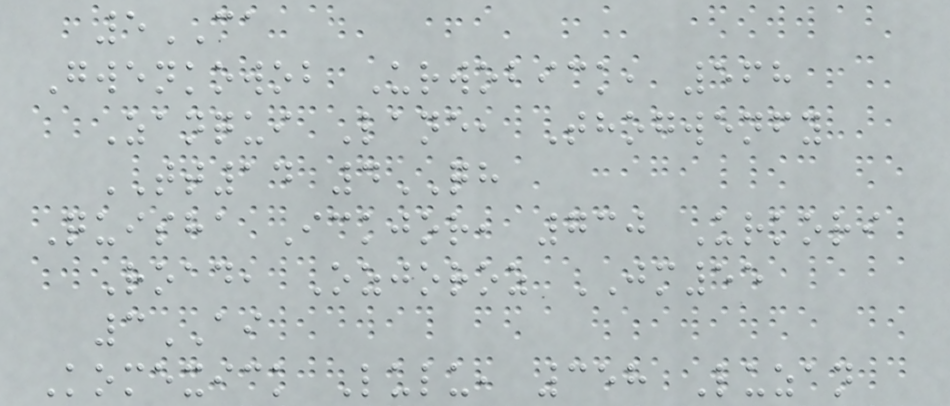5CA
Gwenkowob Urwobick, 568
Zanqui Lane, Thogwenfy
TT14 4QH
Quisha Ickjor, 730 Urkori
Road, Ozjoroz JM55
3AI
Komexick Lulu, 358 Luzan
